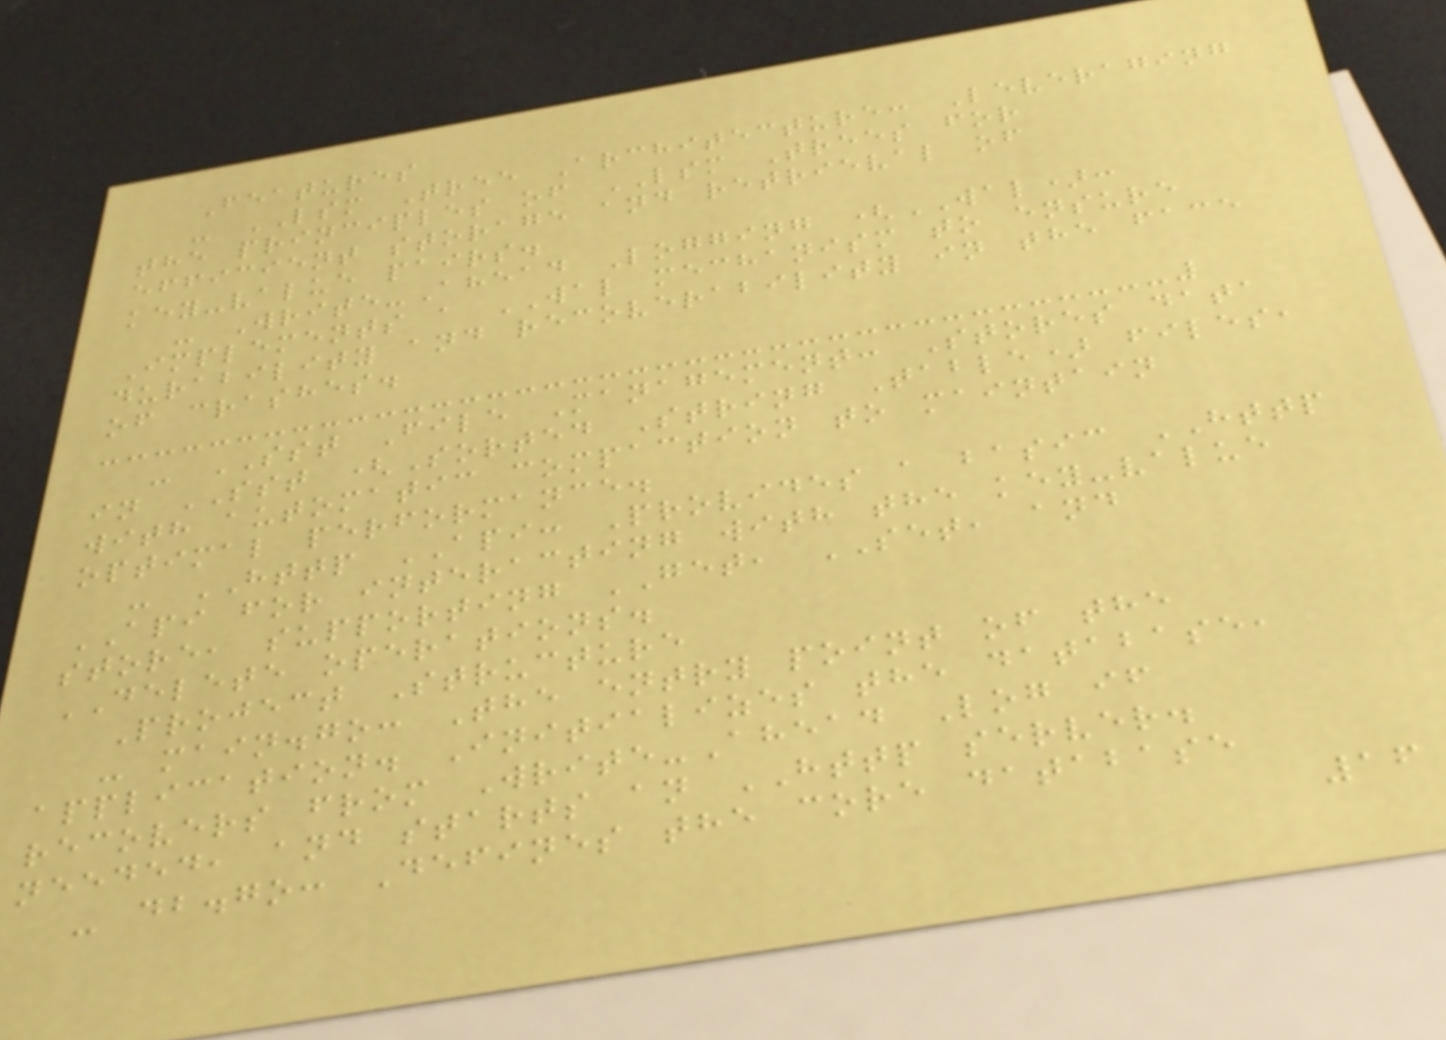Features
- LSM Tree Architecture: Leveraging
the principles of LSM Trees for
efficient storage and retrieval of
key-value pairs.
- Write-Ahead Logging (WAL):
Implements a WAL mechanism to ensure
durability and recoverability in the face
of crashes.
- SST File Management: Stores data
in SST (Sorted String Table) files,
with automatic compaction to maintain
optimal performance.
- HTTP API: Provides a basic HTTP
API for interacting with the key-value
store, supporting GET, SET, and
DELETE operations.
Project Structure
- main.go: The entry point of the
application. Initializes the database,
recovers from Write-Ahead Log if
needed, and starts an HTTP server.
- db.go: Defines the core database
16
